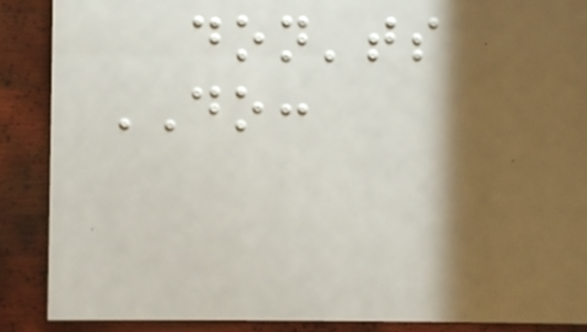don'ts
DO:
